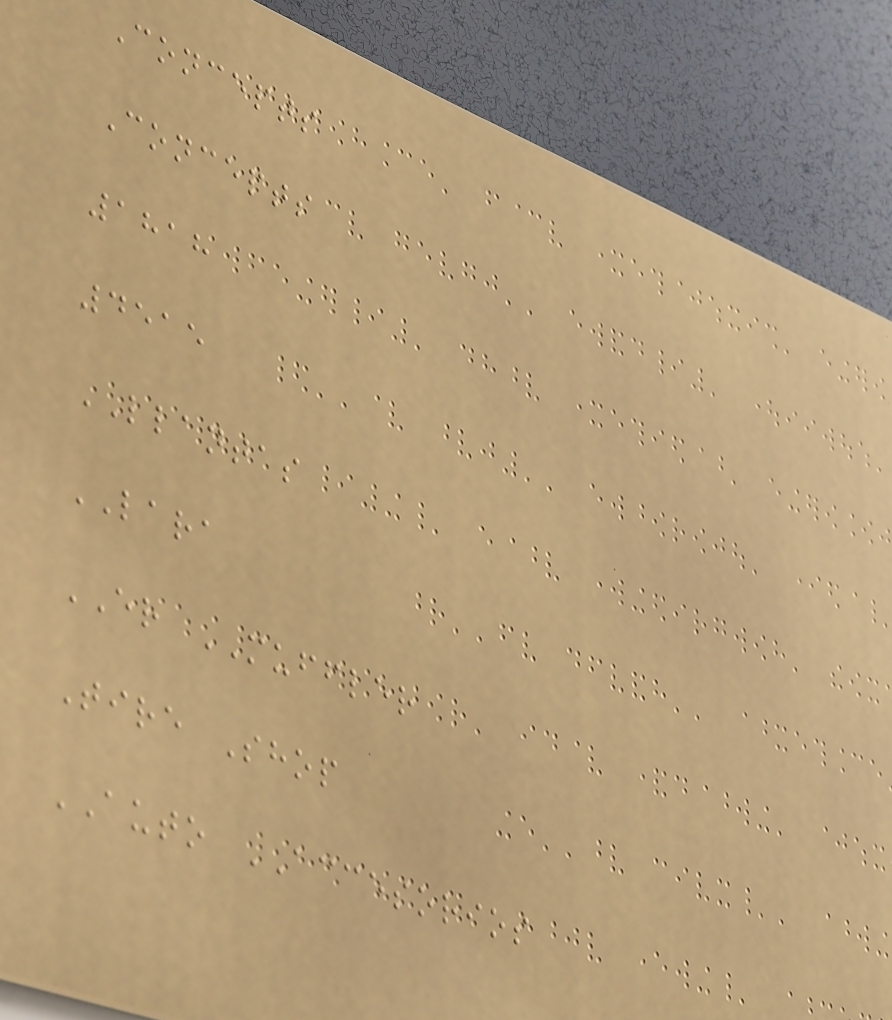Concepts
Concepts
1818
4515
LLANTAS
LARA
ER MUFFLER
Tire Shop
AUTO ACCESORIOS
